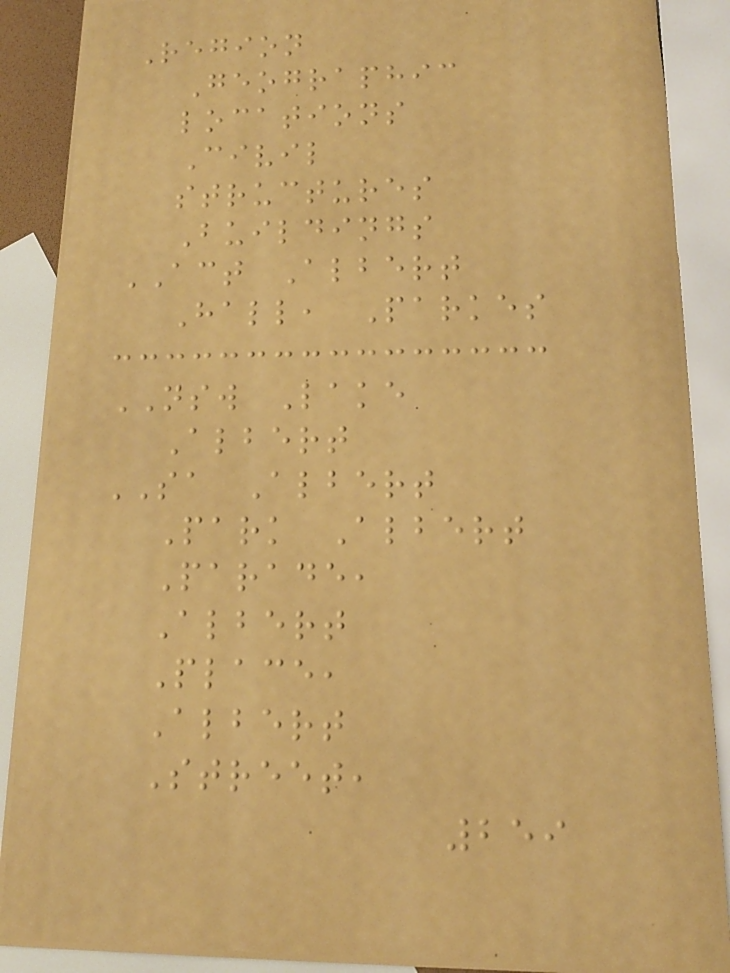Region
Geographic
locations
Civil
structures
Buildings
ACT Albert
Hall, Parkes
NSW Lake
Albert
SA Albert
Park Albert
Parade,
Albert
Place,
Albert
Street,
259
